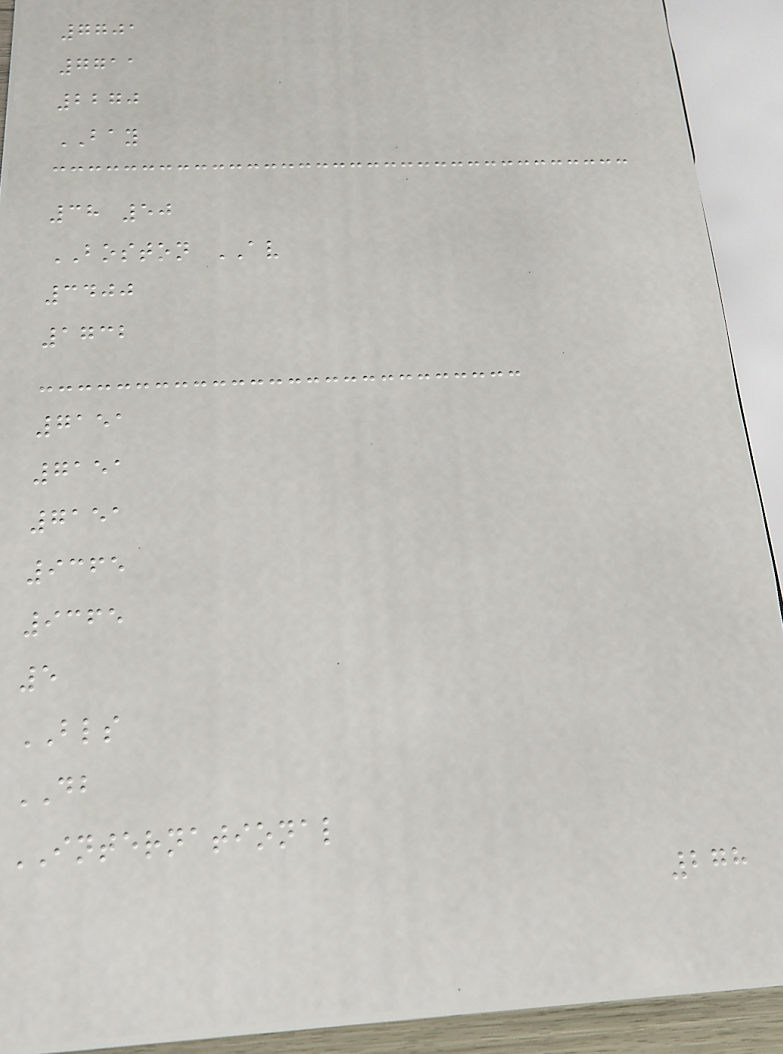7701
7711
2270
BAY
38 50
BOSTON AV
3400
1732
7151
7151
7151
9365
9365
5
BLS
DB
INTERNATIONAL
278
